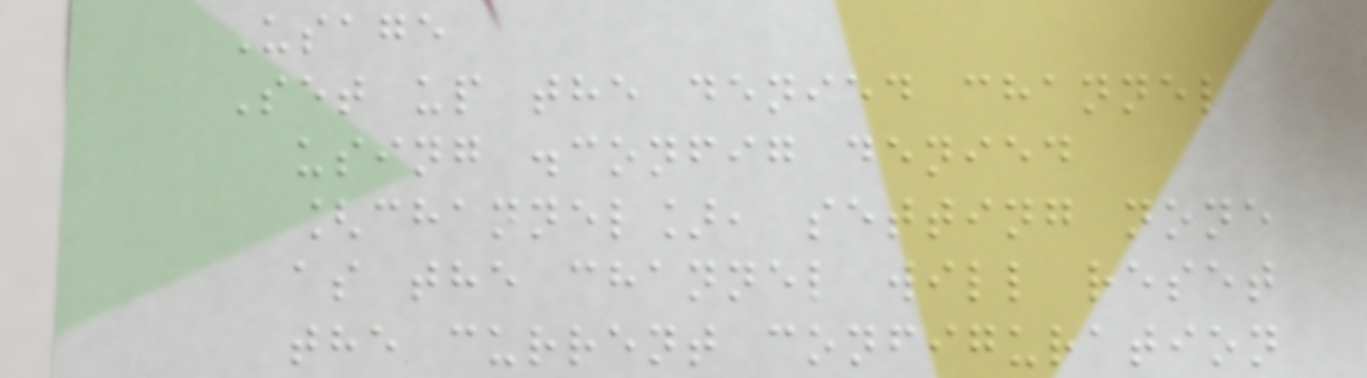Usage
Set up the denied channel
using .config denied
[channel], setting none
as the channel will reset
the current configuration
